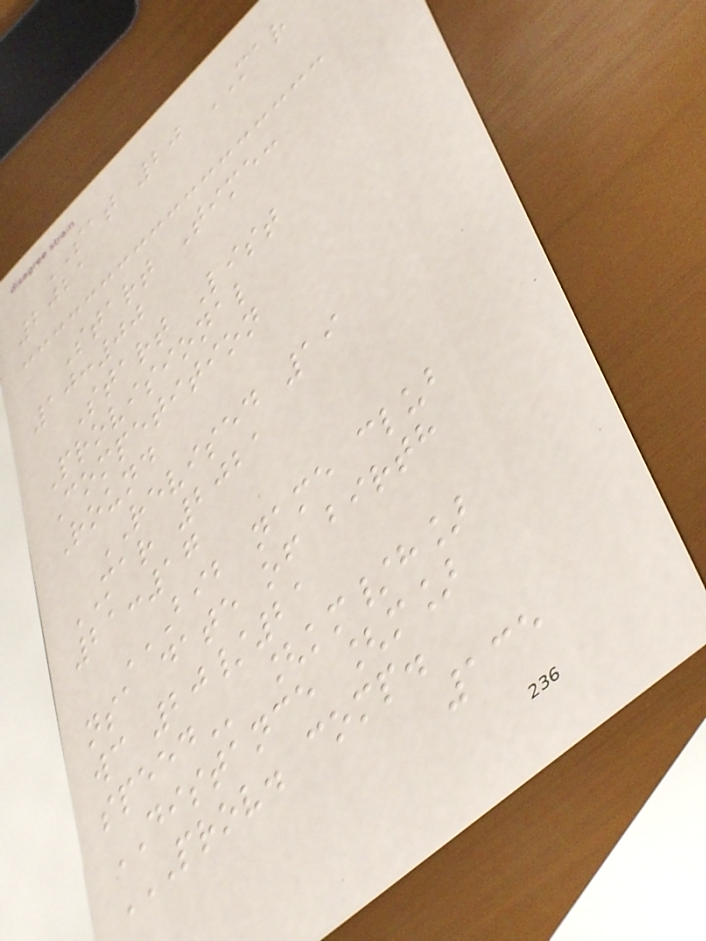SAT 20 MAR
2021
Start Time:
10:00
Start List
Provisional
Competition
Round
REVISED 19
MAR 2021
21:17
BIB NAME CLUB
NSA DATE OF BIRTH
WC 20/21
SPEED [km/h]
DISTANCE [m]
PROV. COMP.
135
